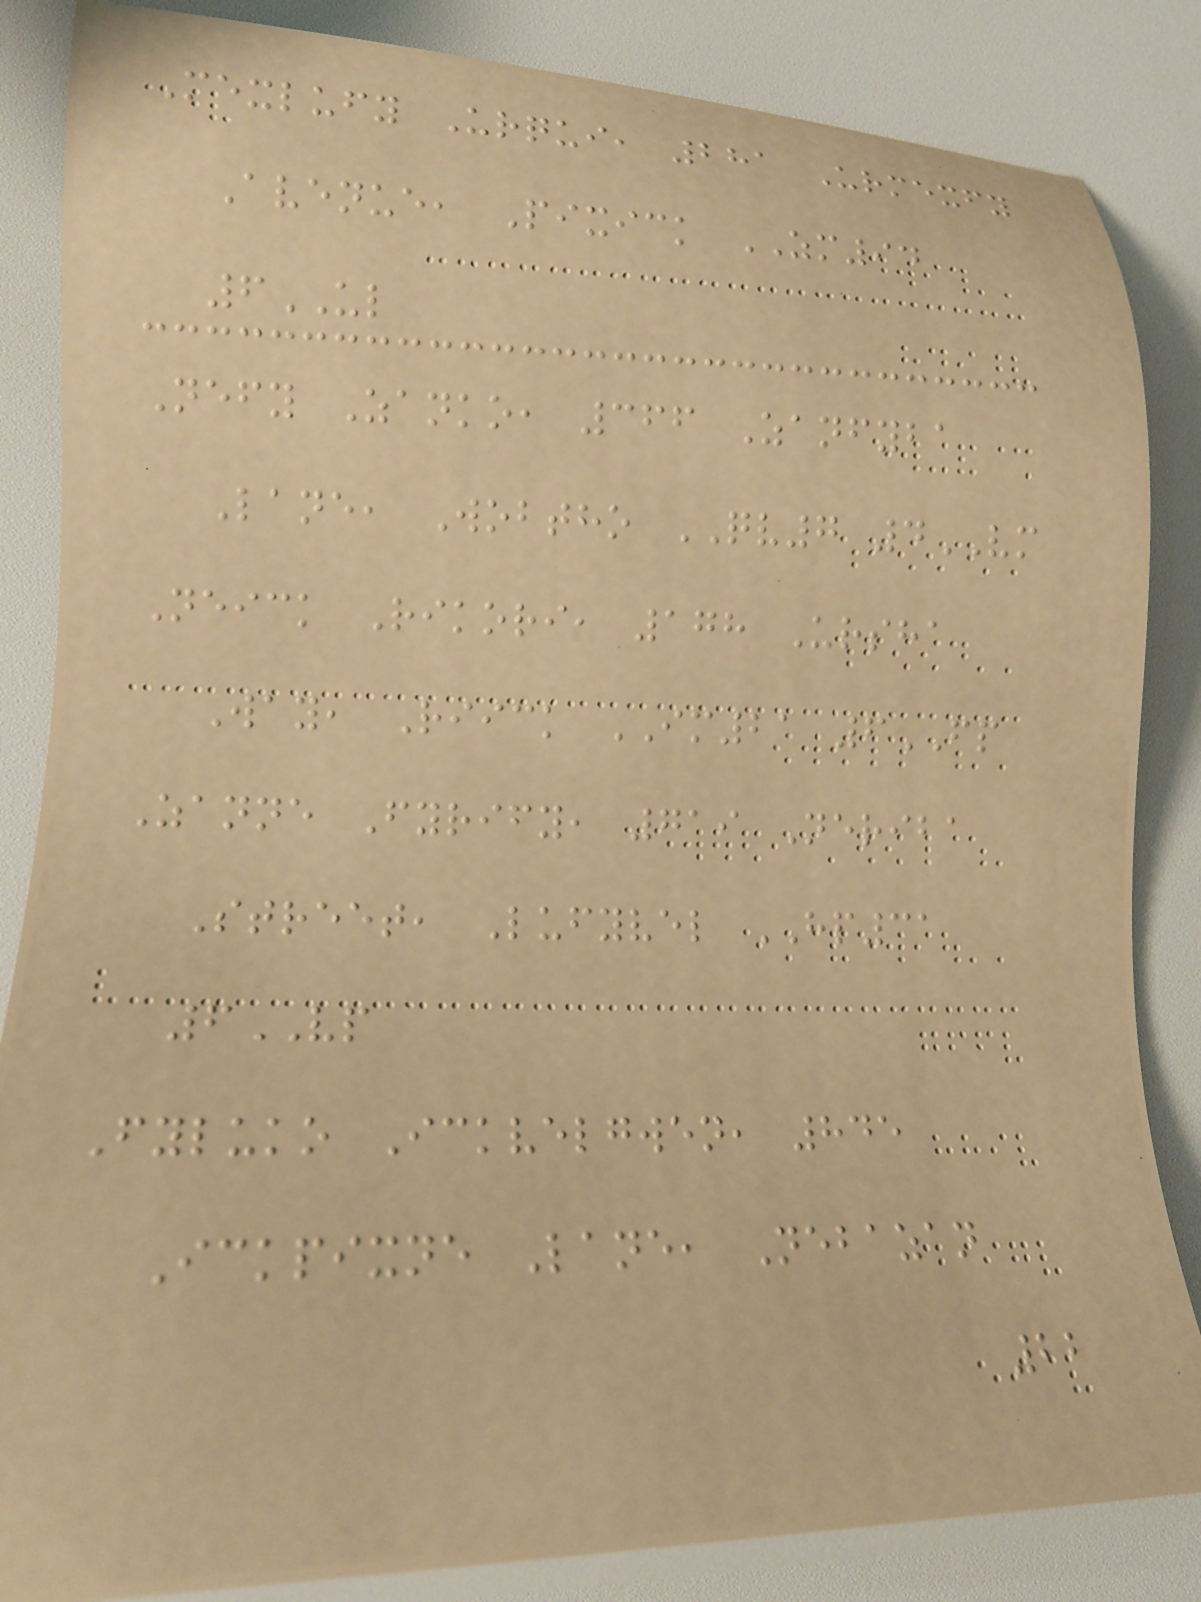Mexlufy Urqui, 281 Urmexfy
Avenue, Pixick ZM94
6UL
Nefy Zanko, 366 Zanfyba
Lane, Wobtho QV7 4VM
Neick Rikori, 178 Ursha
Way, Riick IM21 6FP
Zanne Fyrify, 719 Neriba
Street, Lufyvel HP31
6VP
Fyluko Ickvelgwen, 845
Ickpixne Lane, Nebazan
22
